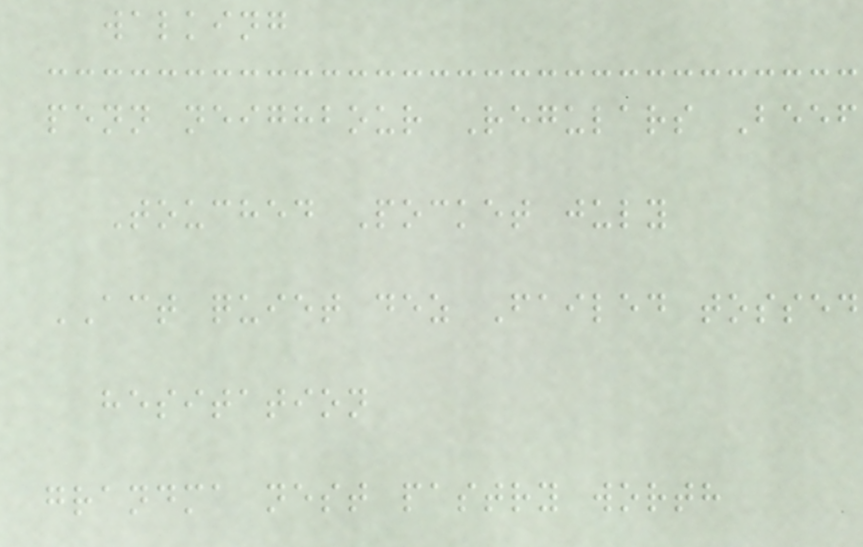walking
penn neighbour Regulars Beef
Touched Pocket july
ACT quiet dez Failed tossed
hesitation
grandma nest pastry worth
